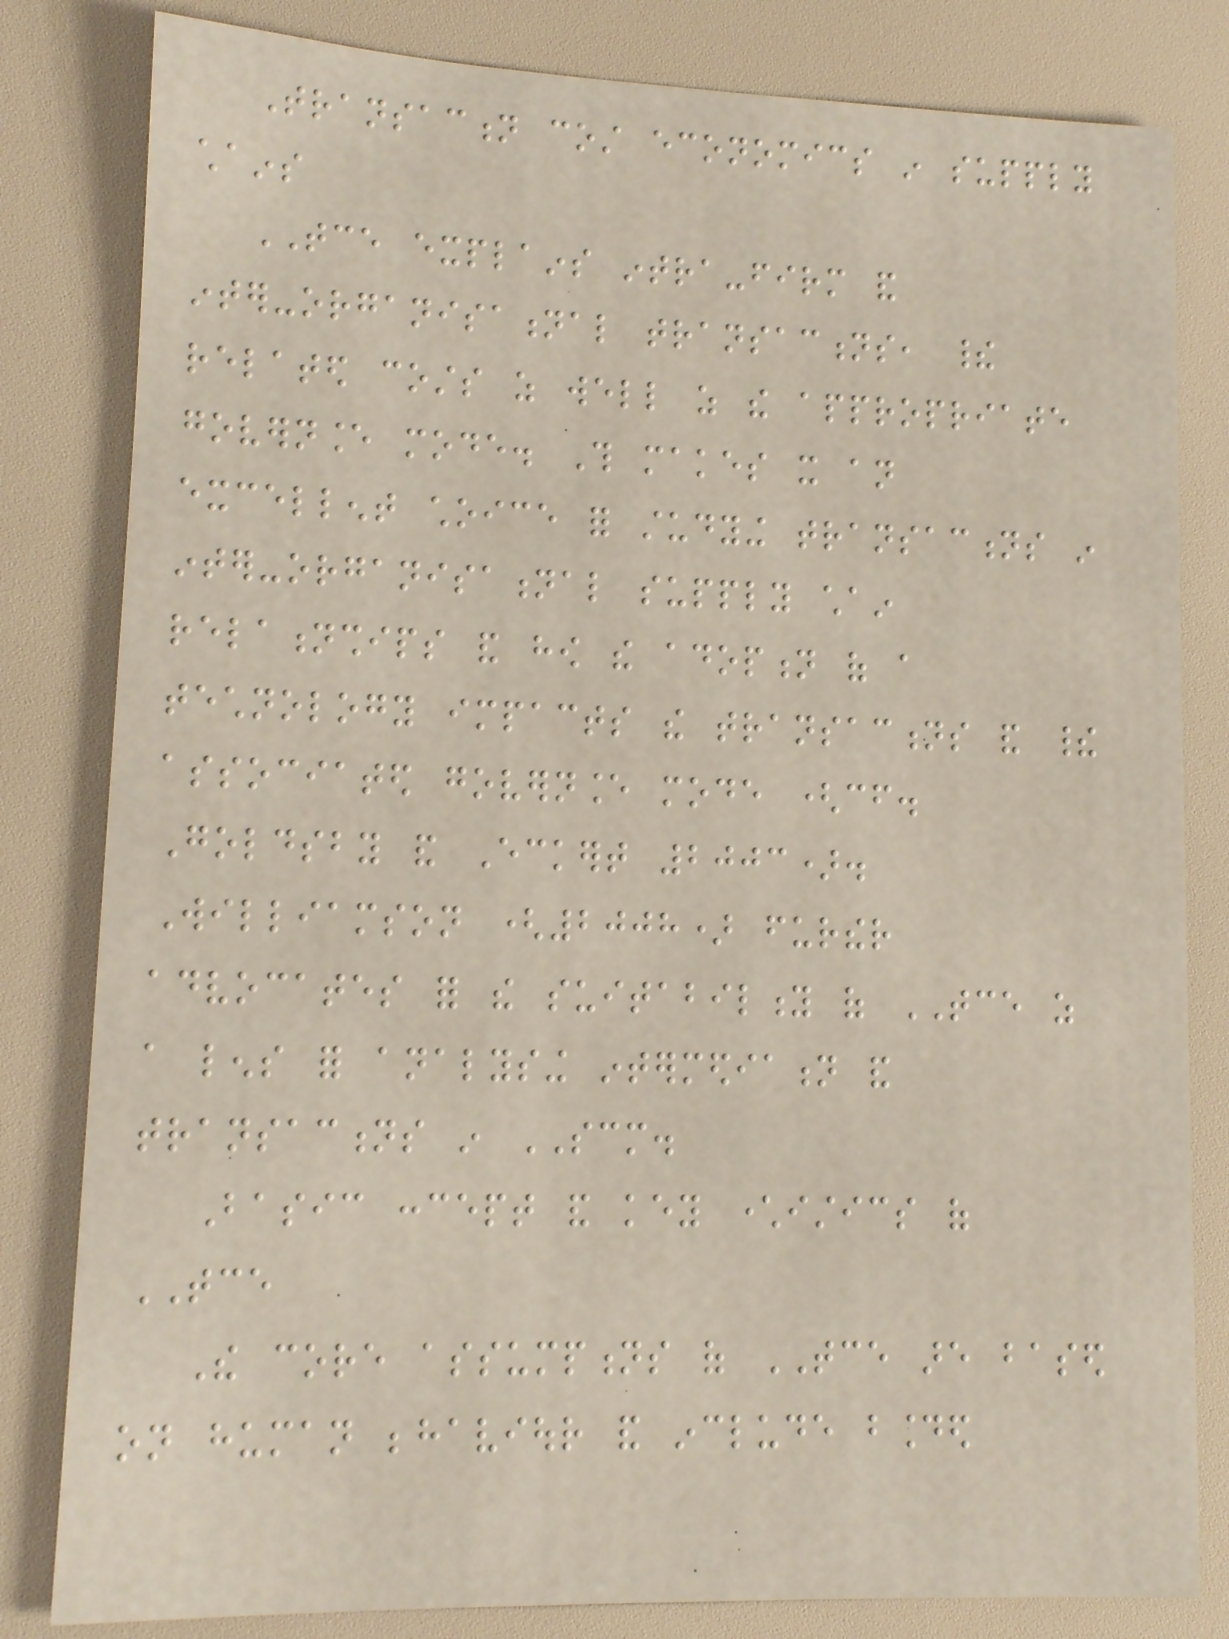Transaction cost economics in supply
chains
TCE explains intra-firm and
inter-organisational transactions, their
related costs as well as the appropriate
governance mode. This makes it an
excellent choice for studying transactions in
inter-organisational supply chain
relationships and how the adoption of a
technology impacts the transactions and their
associated governance mode (cf.
Goldsby and Eckert 2003).
Williamson (2008) further
advocates for the suitability of TCE as
a lens for analysing intermediation and
transactions in SCM.
Basic concept and key characteristics of
TCE
The core assumptions of TCE are based
on human behaviour and include bounded
